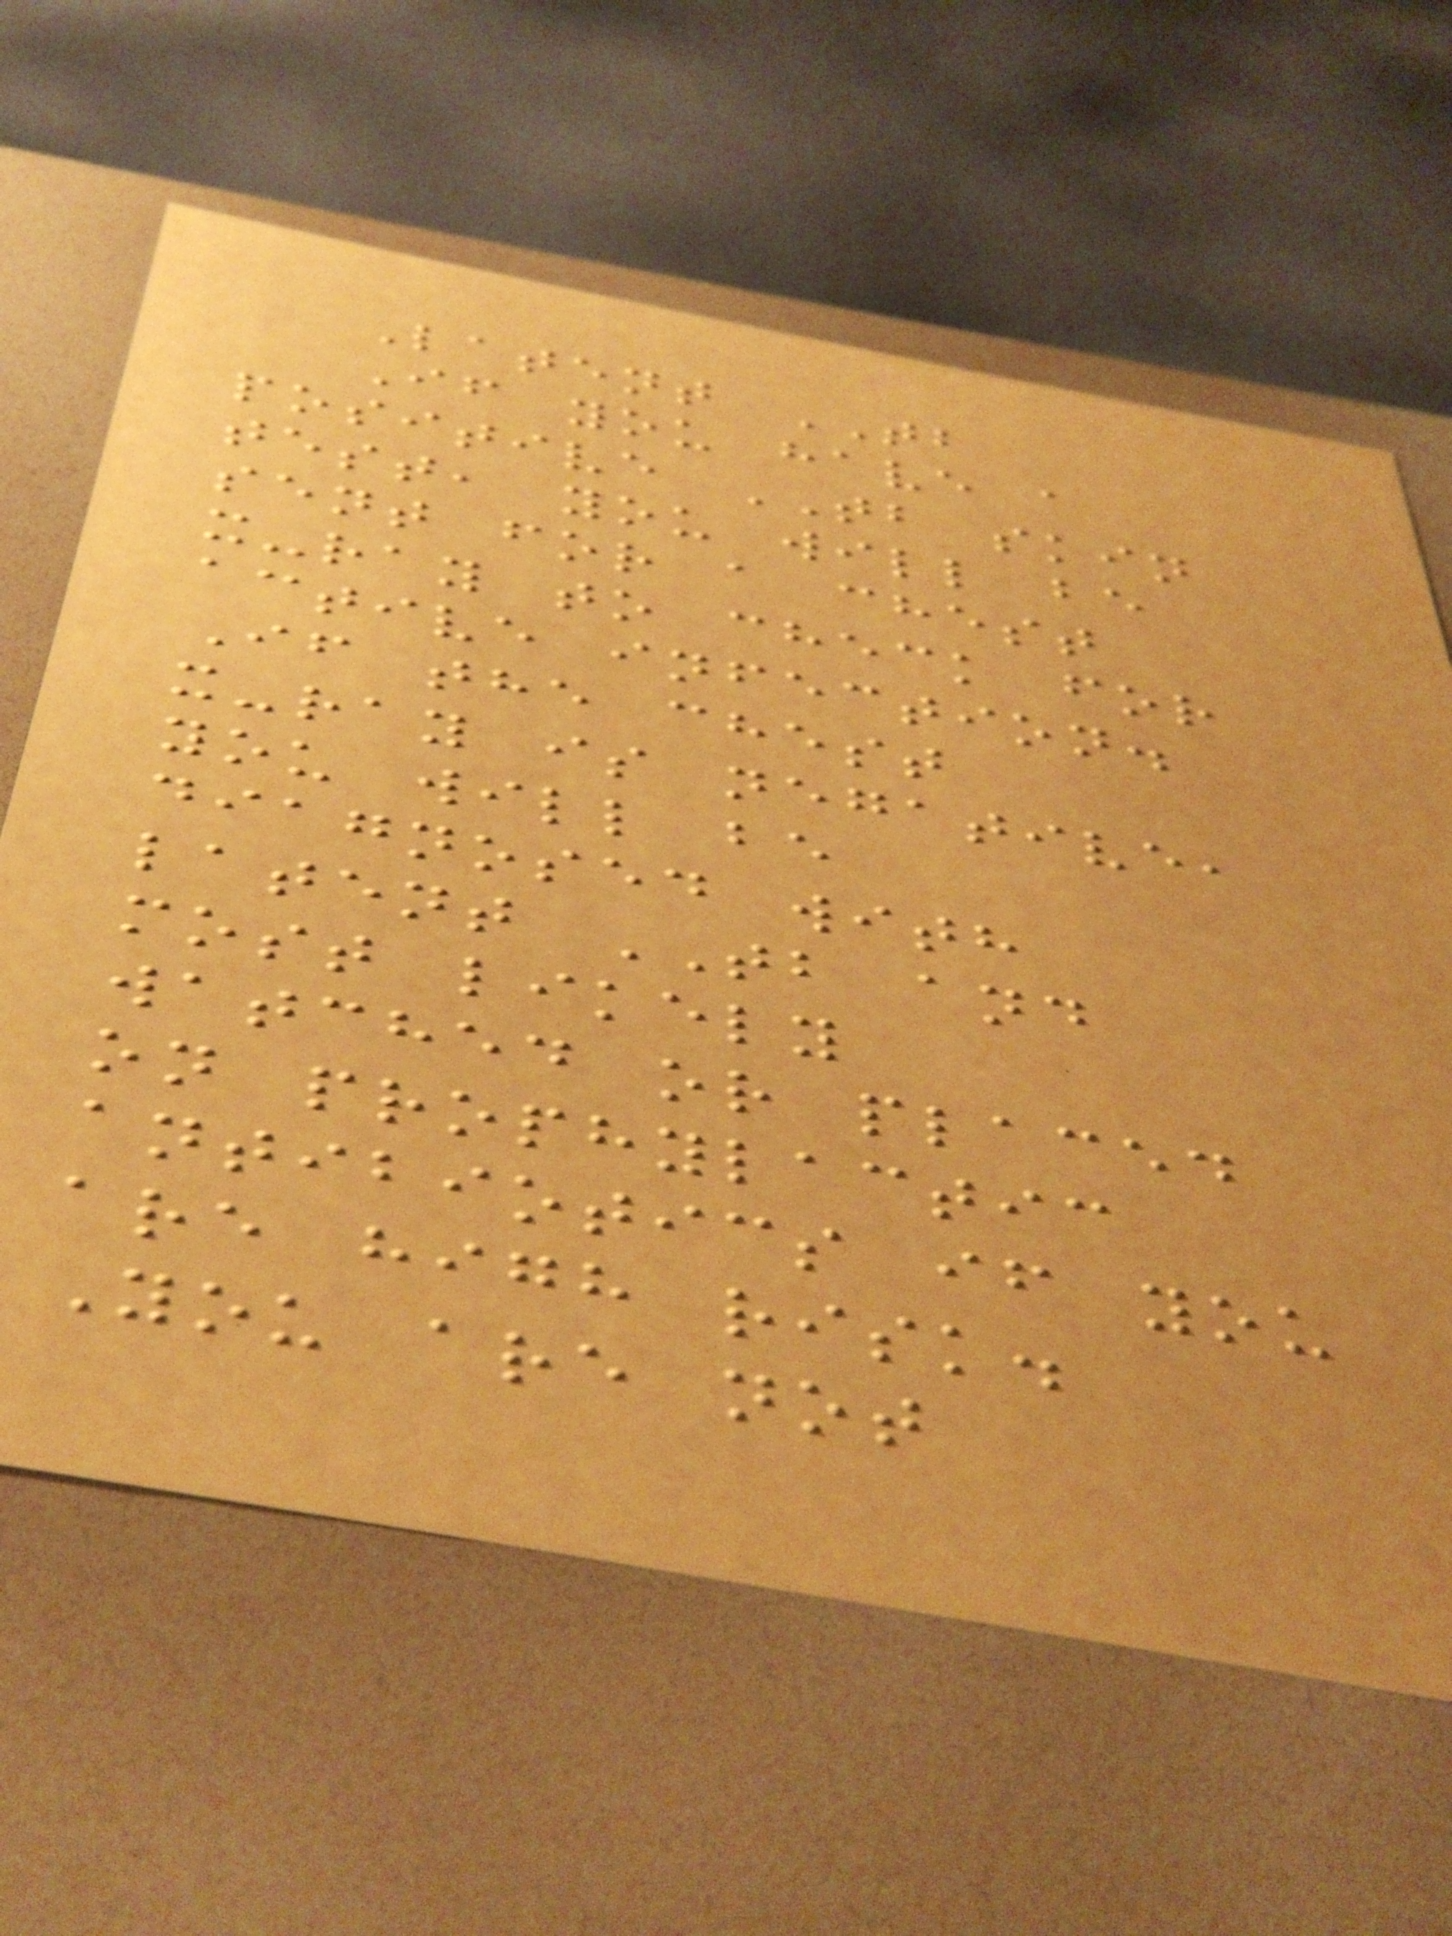Latent TB
If you have a
positive TB skin
test, you will be
sent for a chest
x-ray to check for
active infection.
If the chest
x-ray is negative,
you will be
diagnosed with
latent TB and
most likely
watched or placed
on prophylactic
antibiotics if you
are high risk.
You are not
